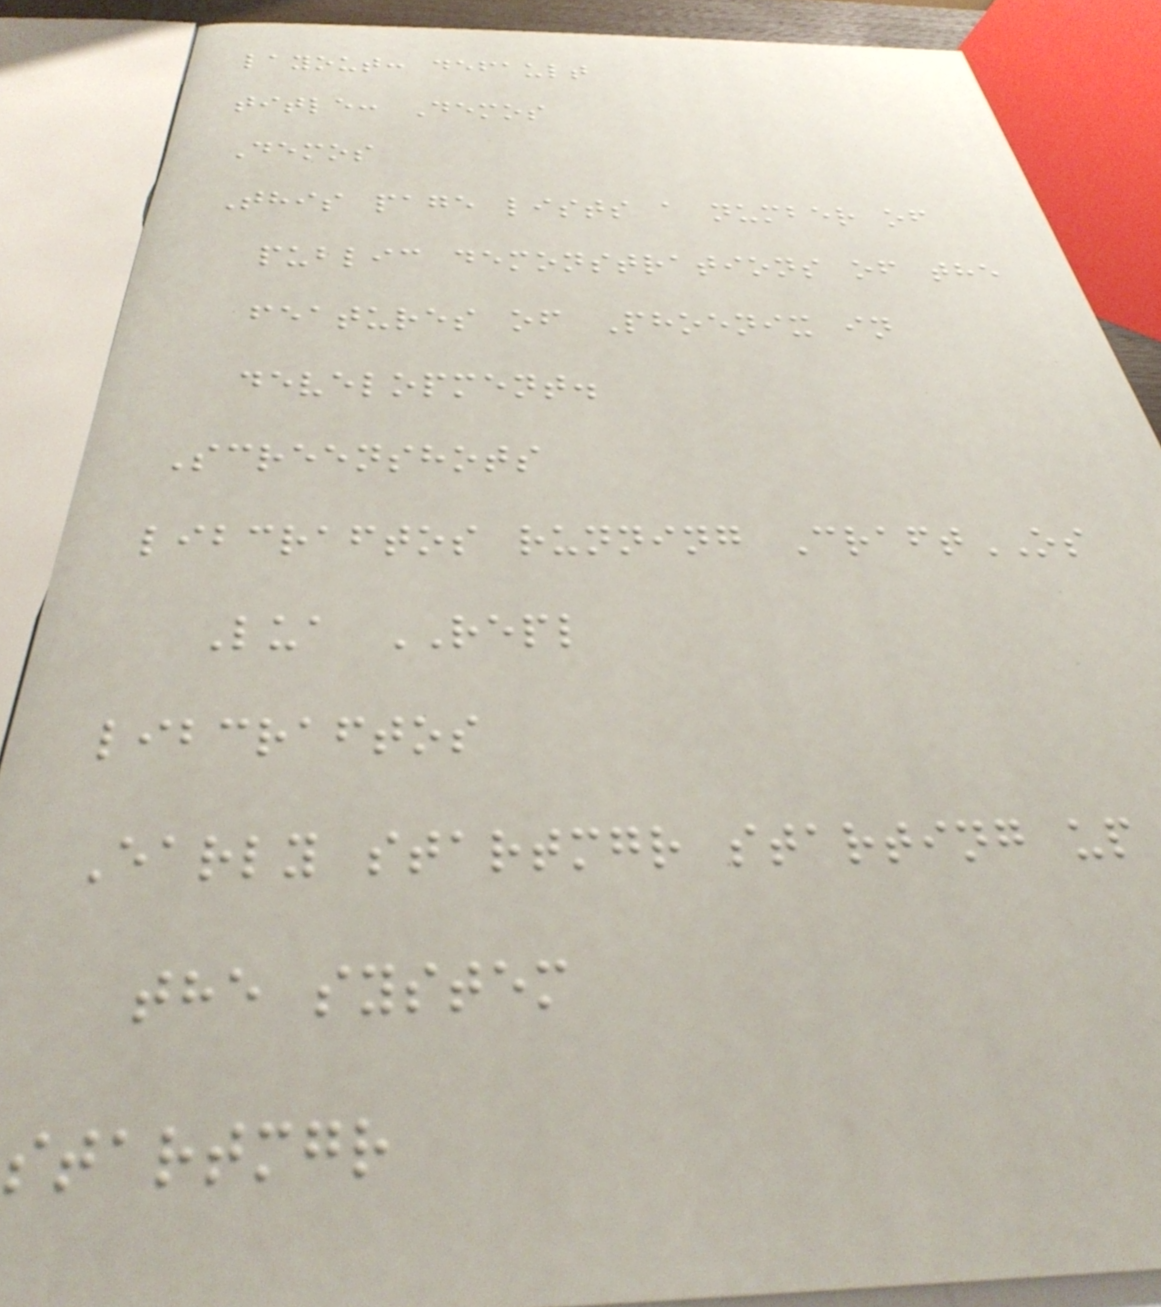layout: default
title: Demos
Demos
This page lists a number of
public demonstrations of the
features of Phoenix in
development.
Screenshots
libcraftos running CraftOS
Lua REPL
libcraftos
Early startmgr starting up
the system
startmgr
